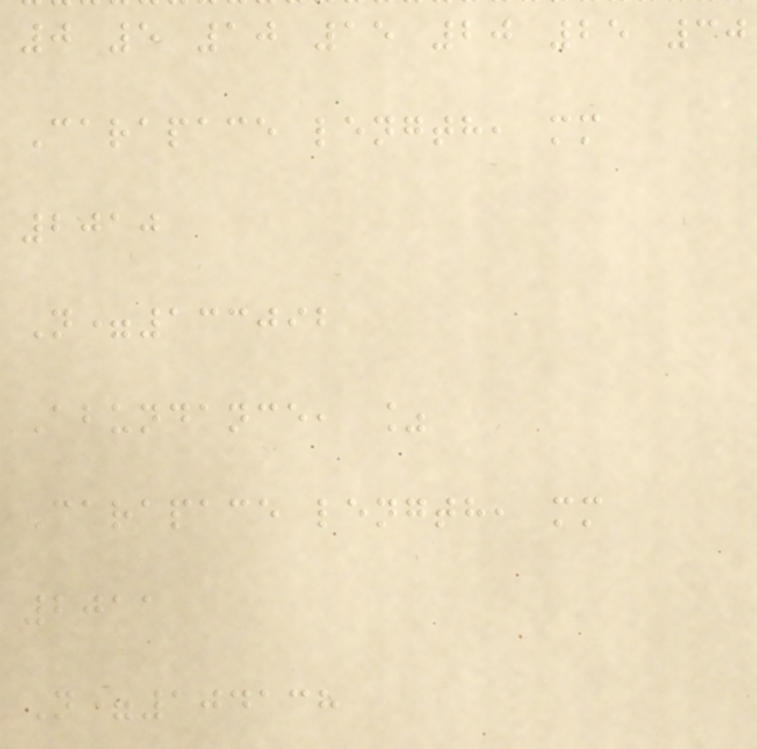0 5 10 15 20 25 30
Carapace length, mm
2010
N=133092
Abundance, %
Carapace length, mm
2011
N=104138
